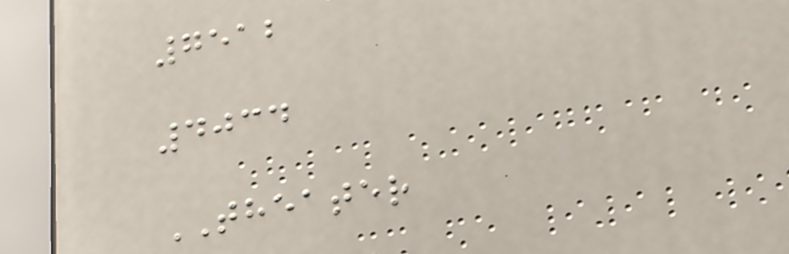7512
4034
THEATER
